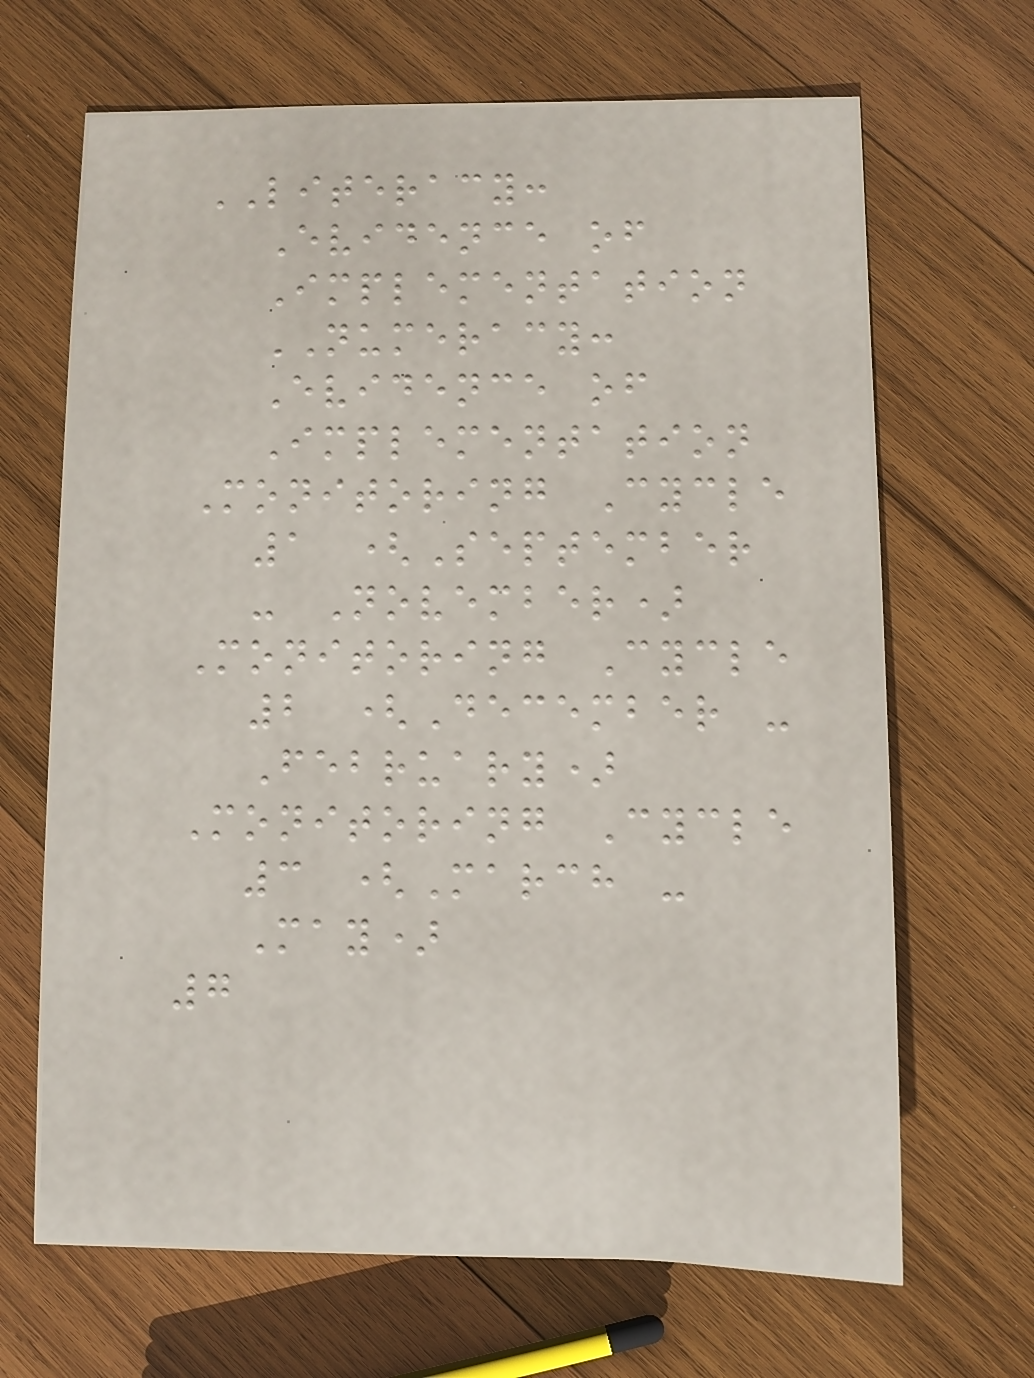LITERACY:
Evidence of
Implementation
NUMERACY:
Evidence of
Implementation
Monitoring Cycle
1 (September
- November)
Monitoring Cycle
2 (December -
February)
Monitoring Cycle
3 (March -
May)
7
